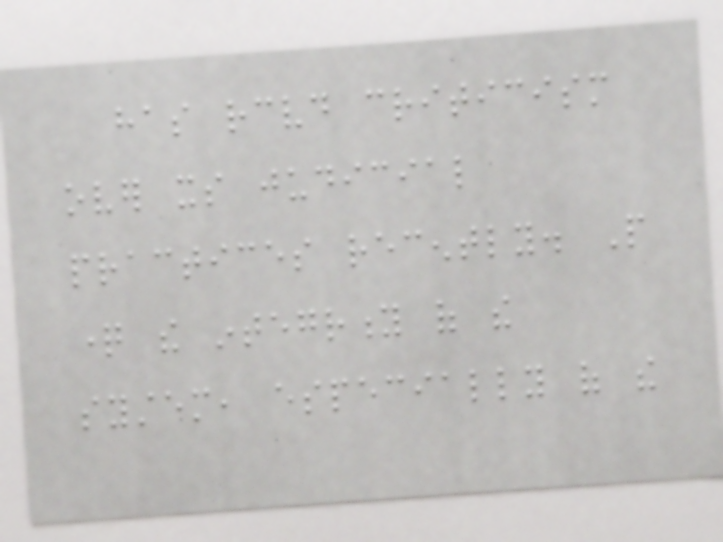has received criticism
over its judicial
practices recently. People
question the integrity of the
system, especially of the
